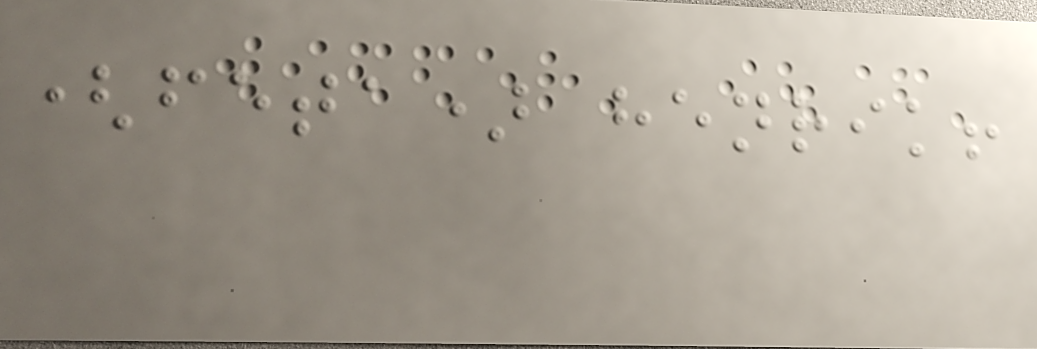(feta) henrik!
